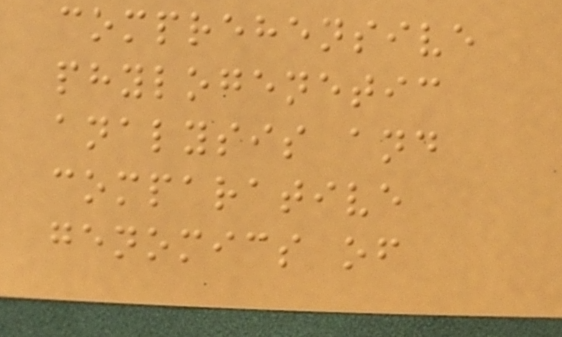comprehensive
phylogenetic
analysis and
comparative
genomics of
